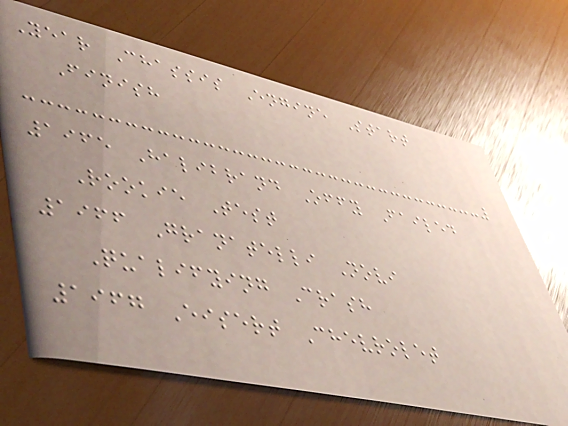Year Chassis Engine Start
Finish
1965 Halibrand Offy Failed
Rookie Test
1966 Granatelli Novi
Qualifying Crash
1967 Eisert Chevrolet
